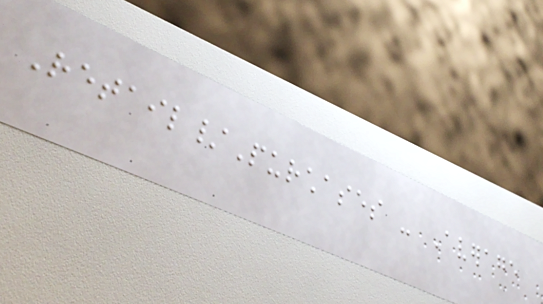Retail/Purchases - Average
